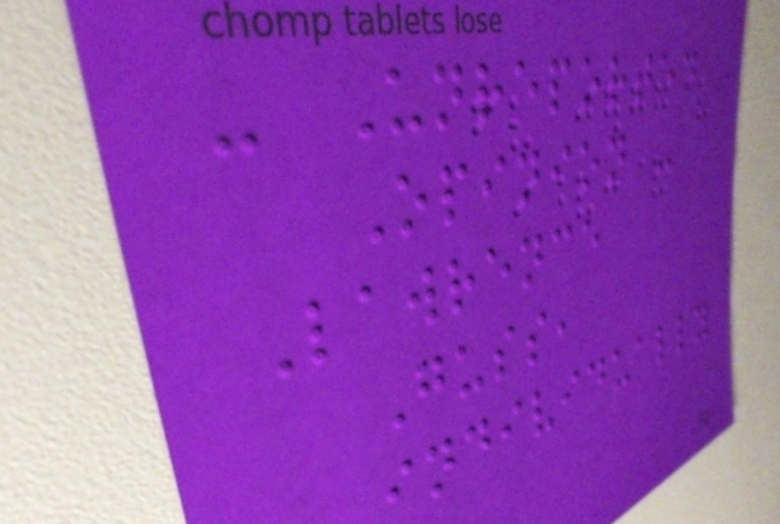- Unreported
Opinion -
Lawrence
Guss,
individually
